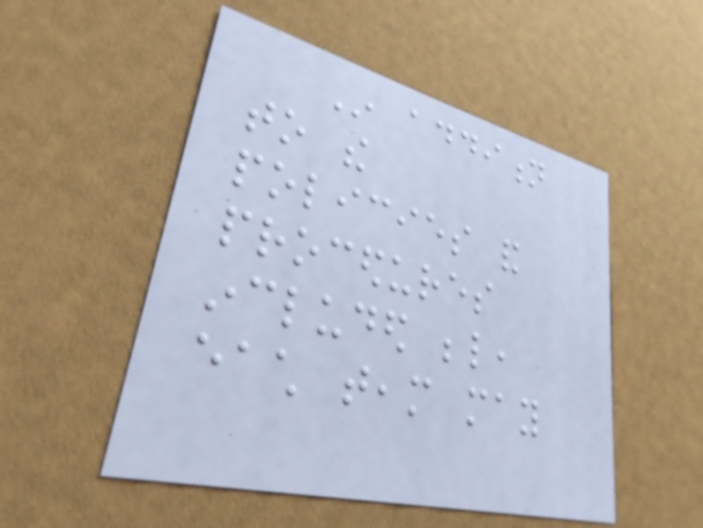In addition
to the
policies and
procedures
included below,
each team may
